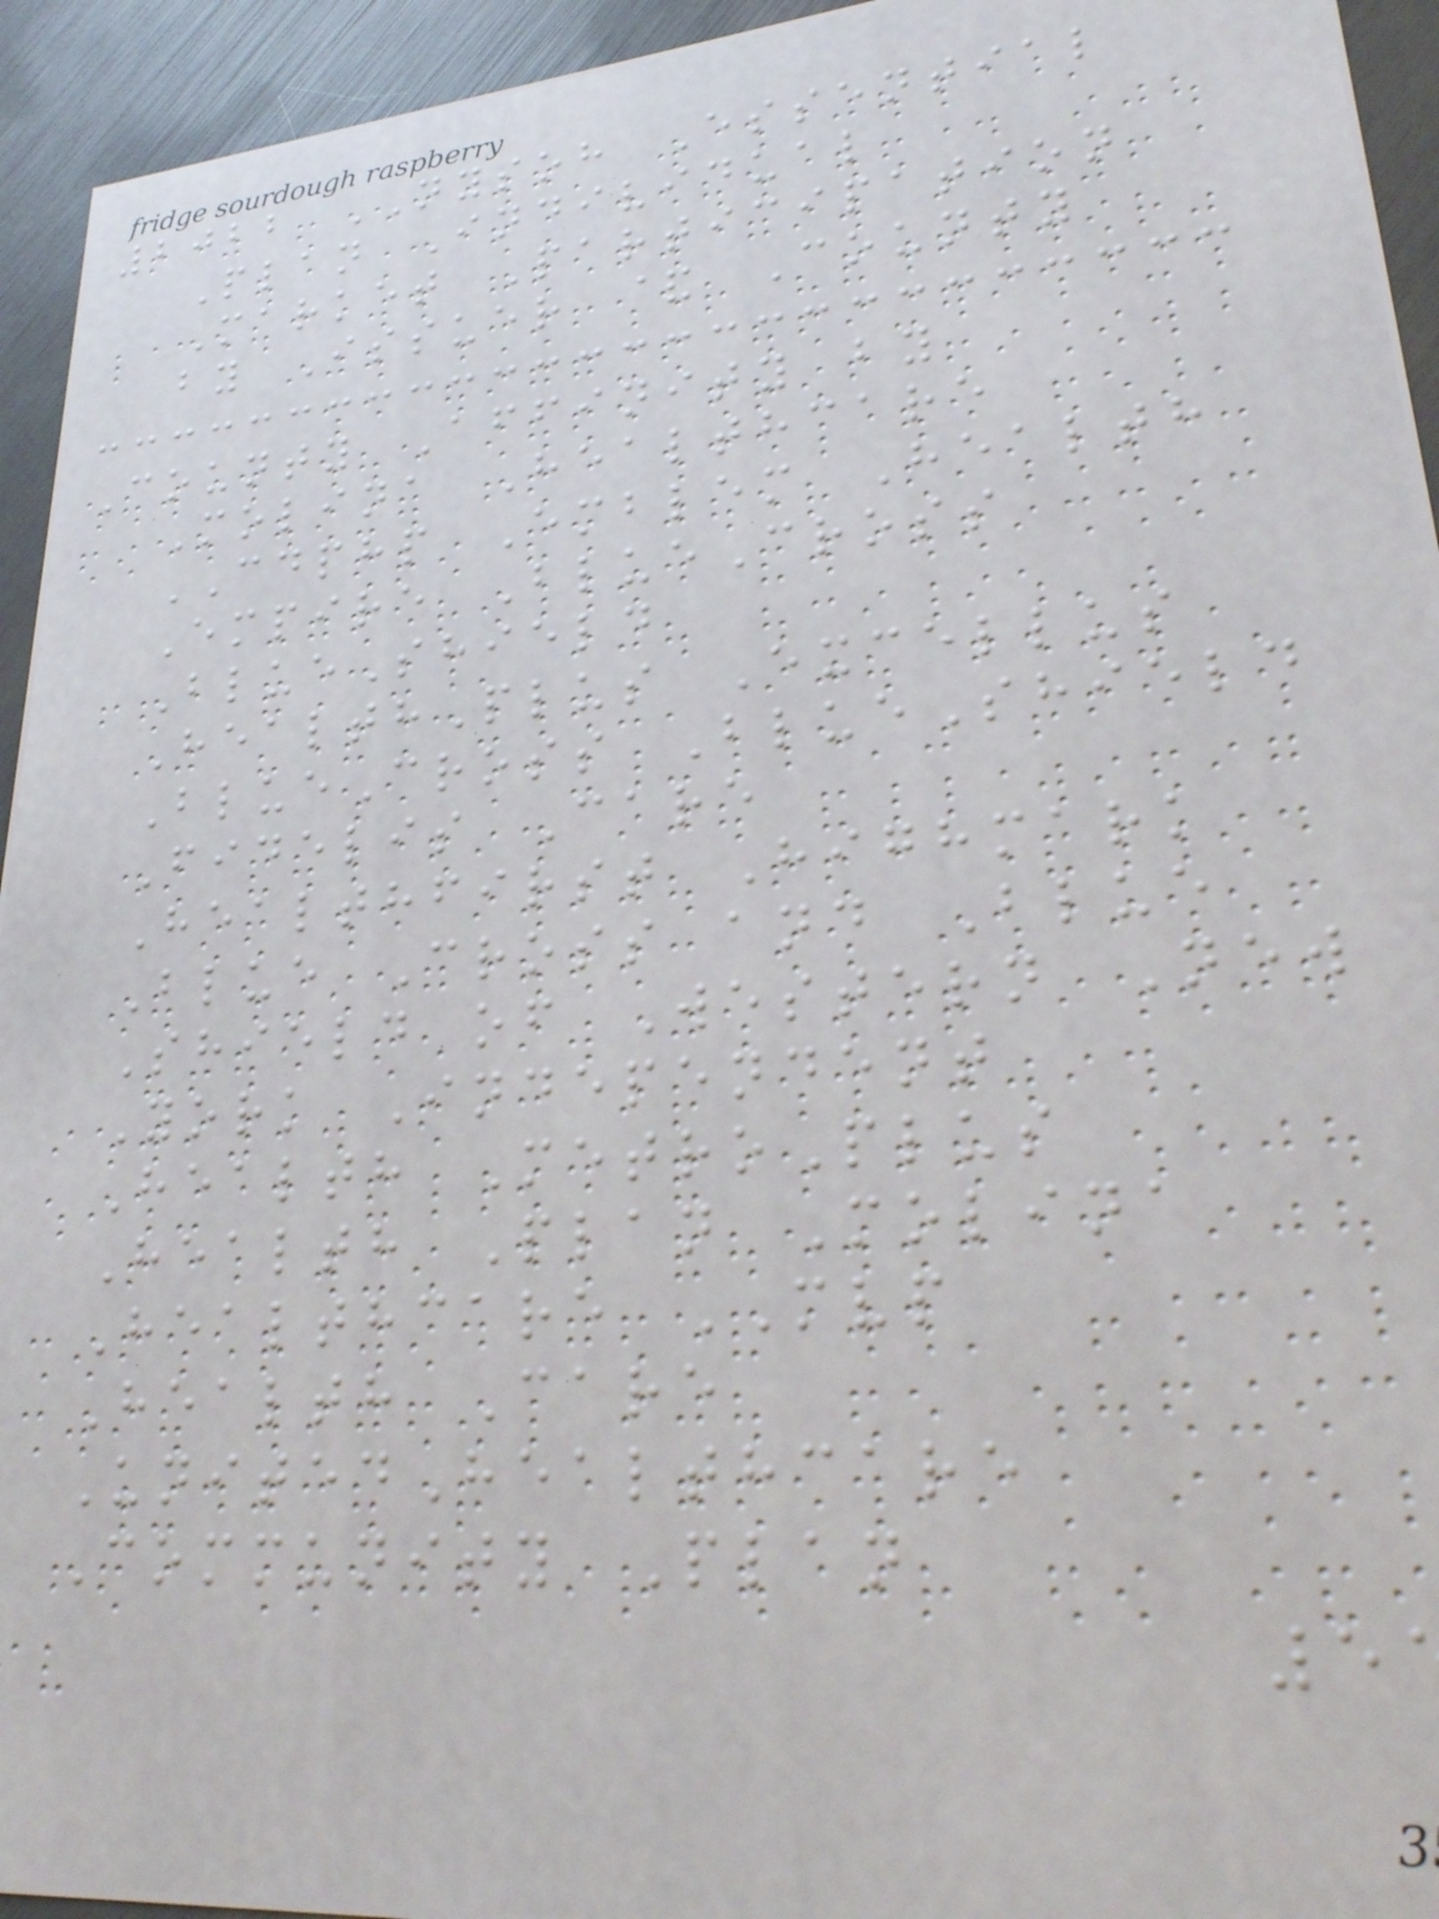2022 NYSOH Essential
Plan Individual
Market Participation
by Issuer & County
County Affinity by
Molina Healthcare
CDPHP Emblem Health
Empire BlueCross
BlueShield
HealthPlus Excellus
BlueCross BlueShield
Fidelis Care
Healthfirst Highmark
Blue Cross and Blue
Shield of Western New
York Independent
Health MetroPlus
Health Plan Molina
Healthcare MVP
Health Care
UnitedHealthcare
Community Plan
